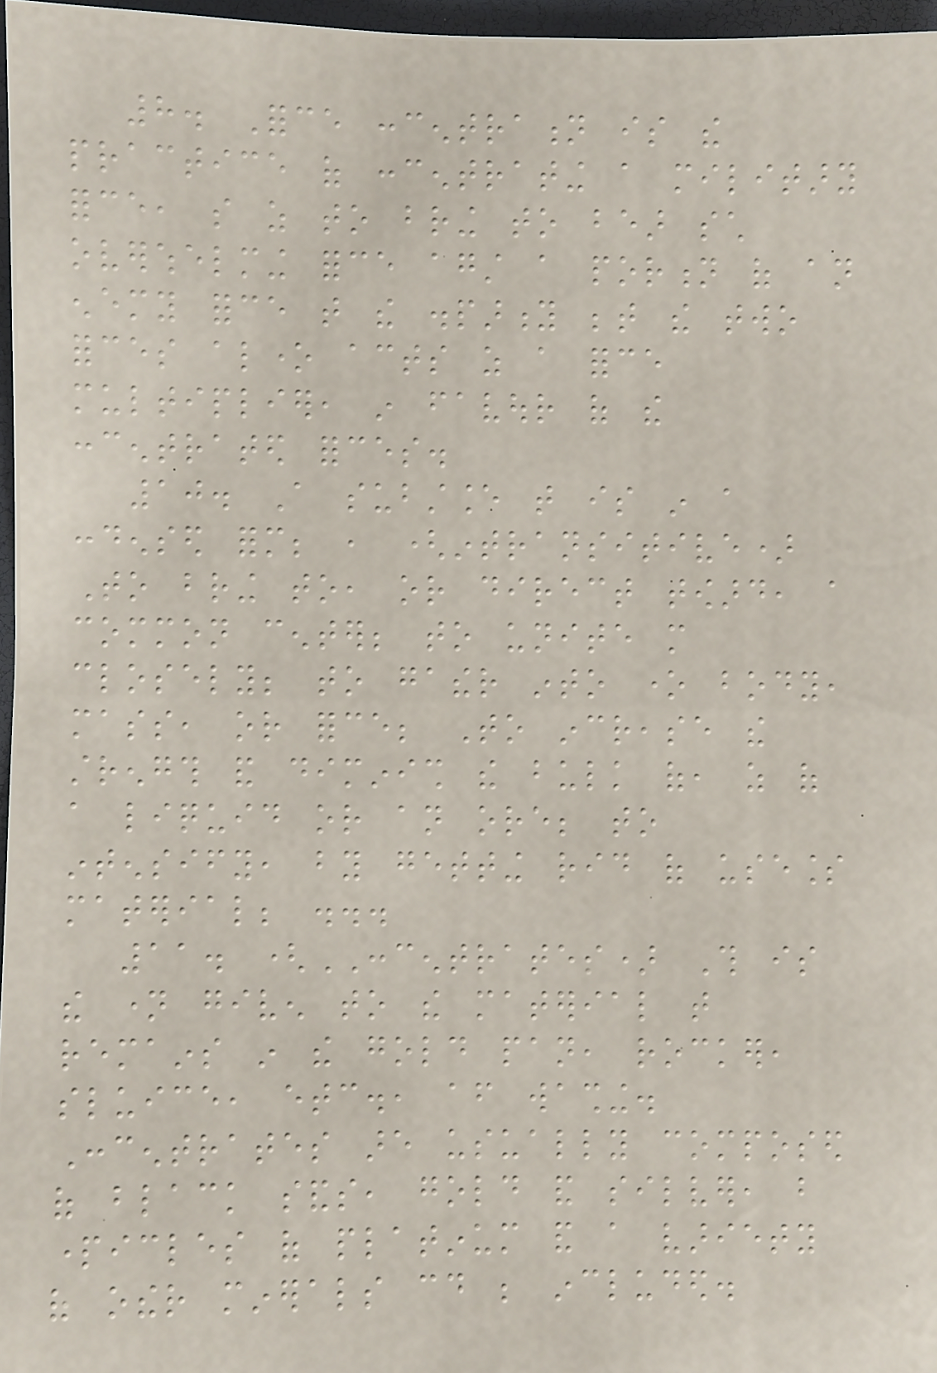8. Force concentration is the
practice of concentrating a military
force, so as to bring to bear such
overwhelming force against a portion of an
enemy force that the disparity between the two
forces alone acts as a force
multiplier, in favour of the
concentrated forces.
10. A substance that is in a
condensed form; , (intransitive)
To bring to, or direct toward, a
common center; to unite more
closely; to gather into one body,
mass, or force; To increase the
strength and diminish the bulk of, as of
a liquid or an ore; to
intensify, by getting rid of useless
material; ...
11. (CONCENTRATES) This is
the name given to the material that
remains in the gold pan, rocker,
sluice, etc., after washing.
Concentrates are usually composed
of black sands, gold and silver, but
particles of platinum and a variety
of other minerals could be included.
